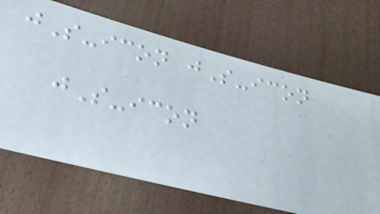jS-icon jS-icon
jS-icon
